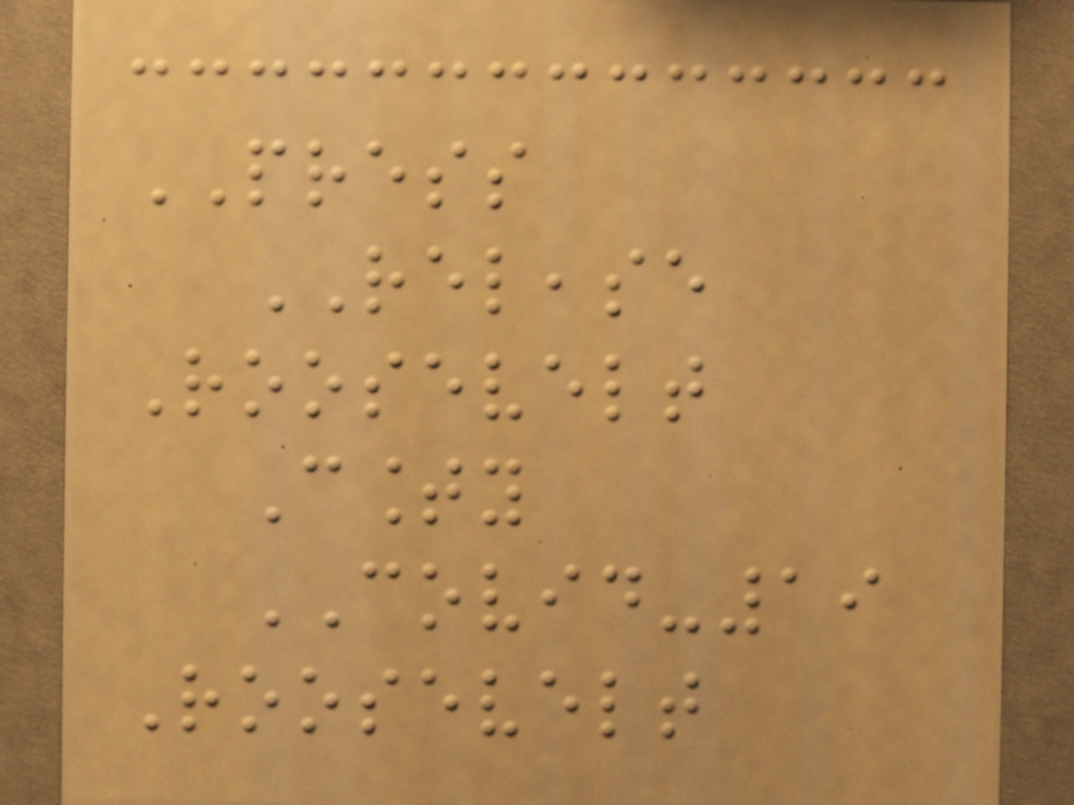PRESS
RELEASE
Roosevelt
County
COVID-19
Roosevelt
